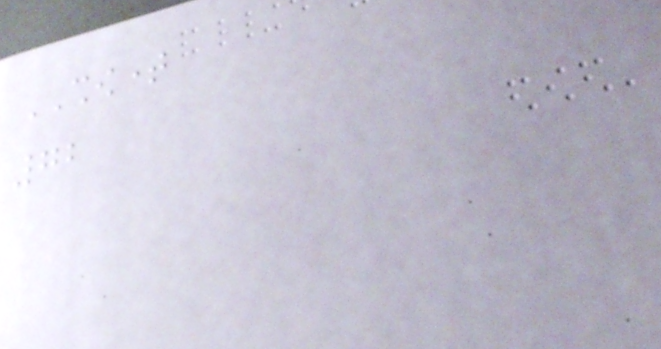SHOWTIME
72
